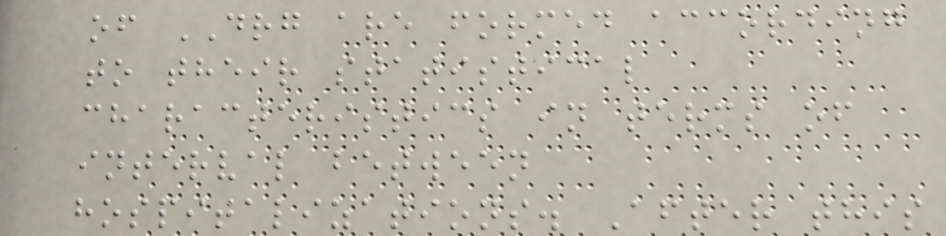of DRG are formed according
to their statistical
characteristics in terms of
interval between
hospitalizations. After this
